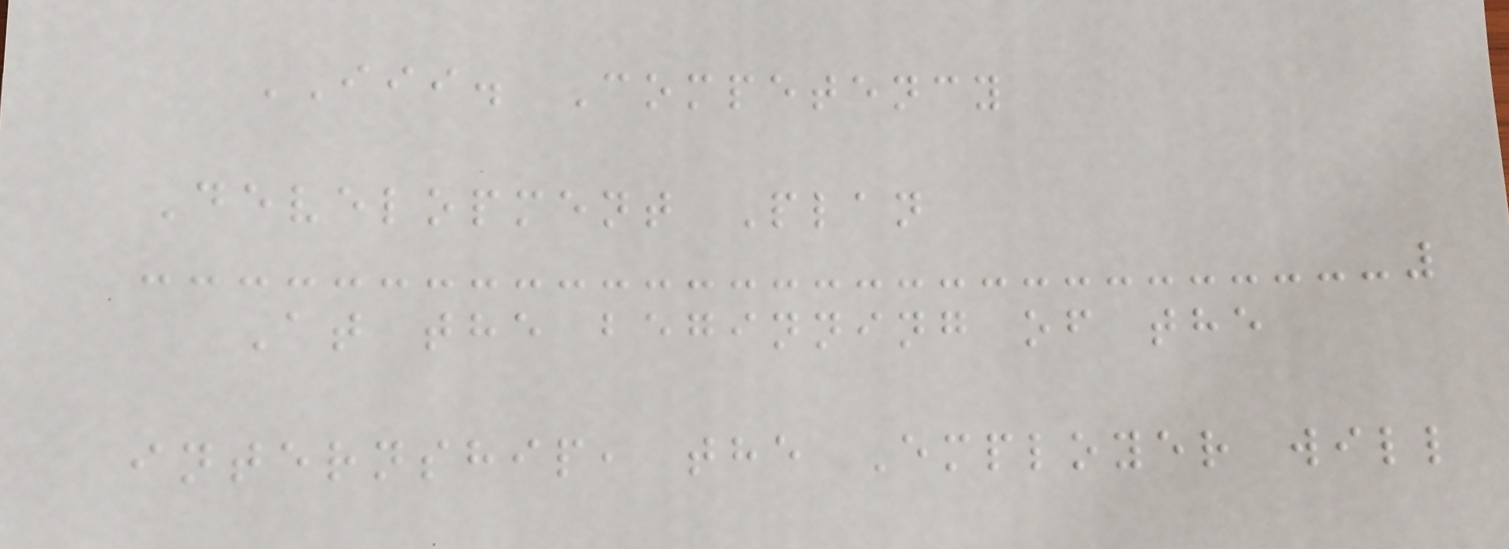III. Competency
Development Plan
At the beginning of the
internship, the Employer will
